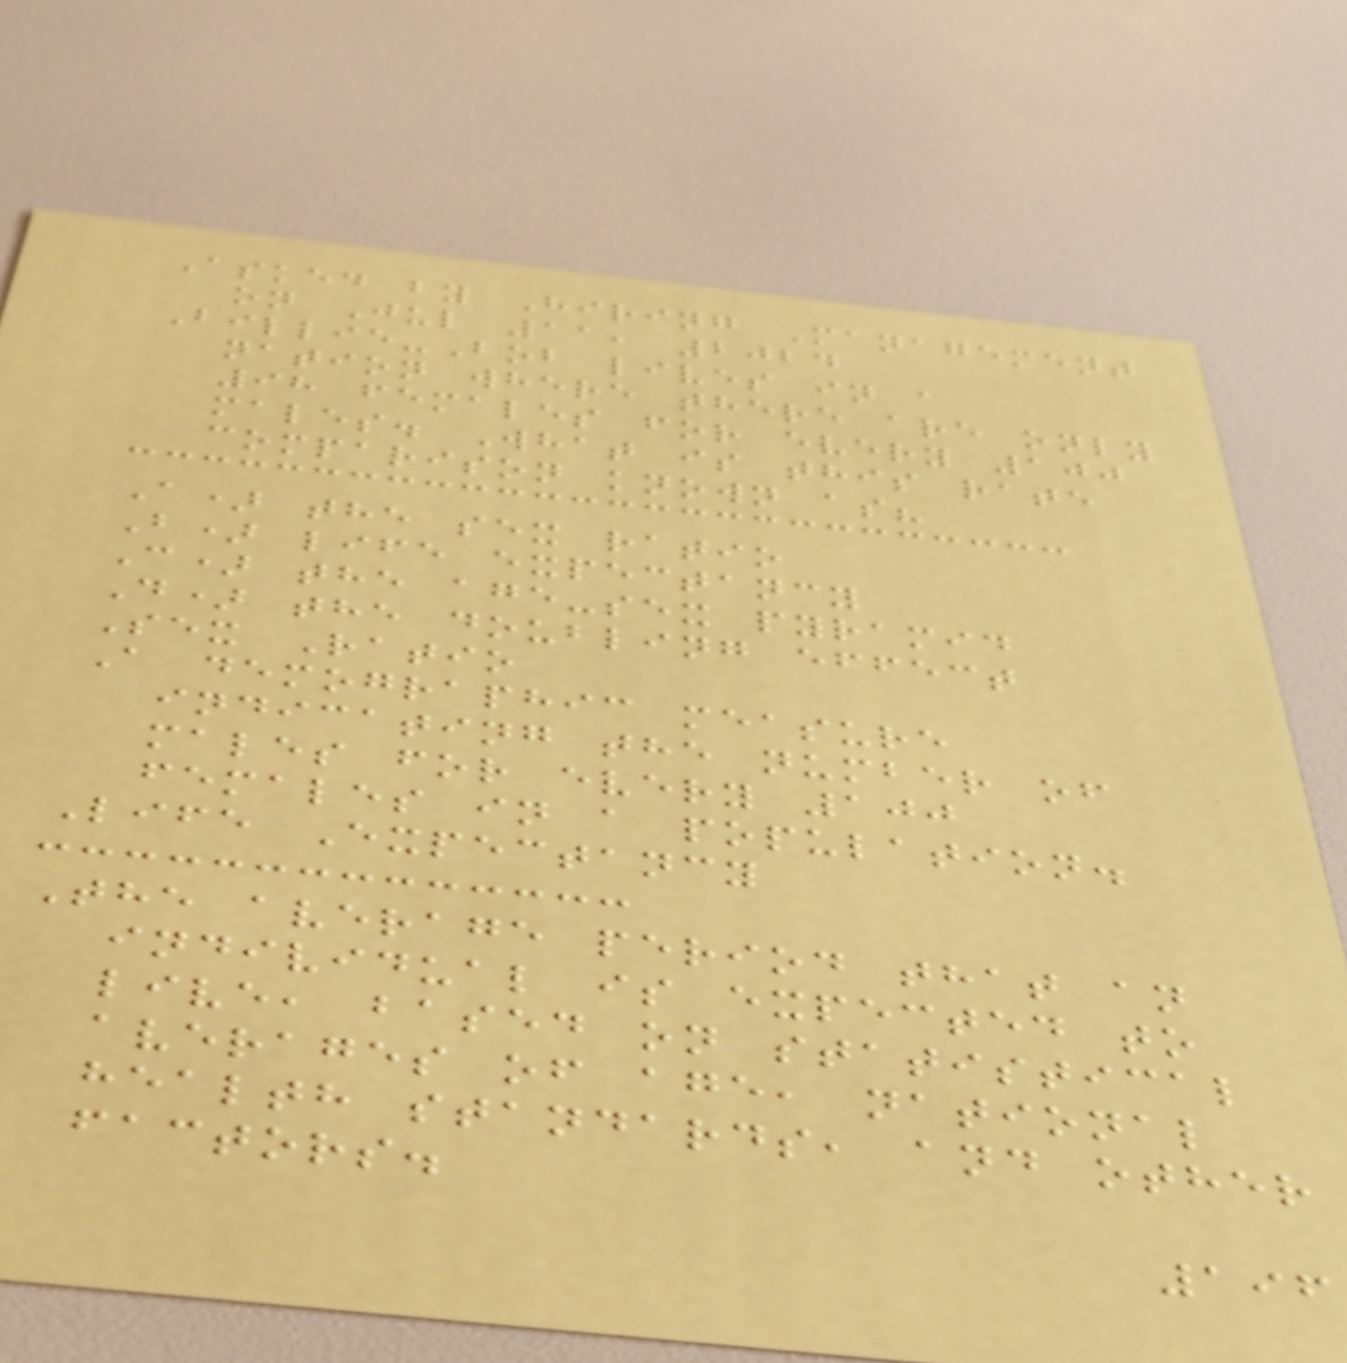Asked by Hiring Management
on Jul 11, 2024
Billie-Bob lives in a
nation where there are only
98 females for every 100
males. What is this rate
comparison known as?
A) the sex ratio
B) life expectancy
C) the age-sex pyramid
D) the doubling effect
Sex Ratio
A demographic measure
indicating the number of
males for every 100
females in a population.
Life Expectancy
The average period that an
individual is expected to
live, based on statistical
averages of age, national
health standards, and other
factors.
196
